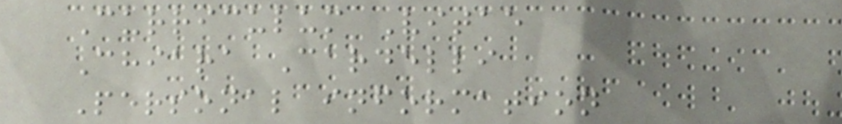Curriculum Vitae
Chiara Cardelli
Personal information
